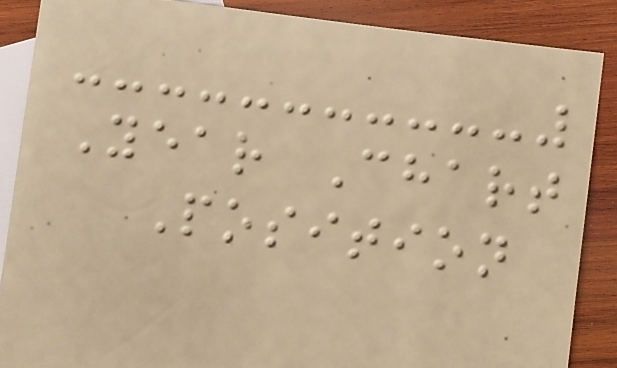Year Chart
Position
